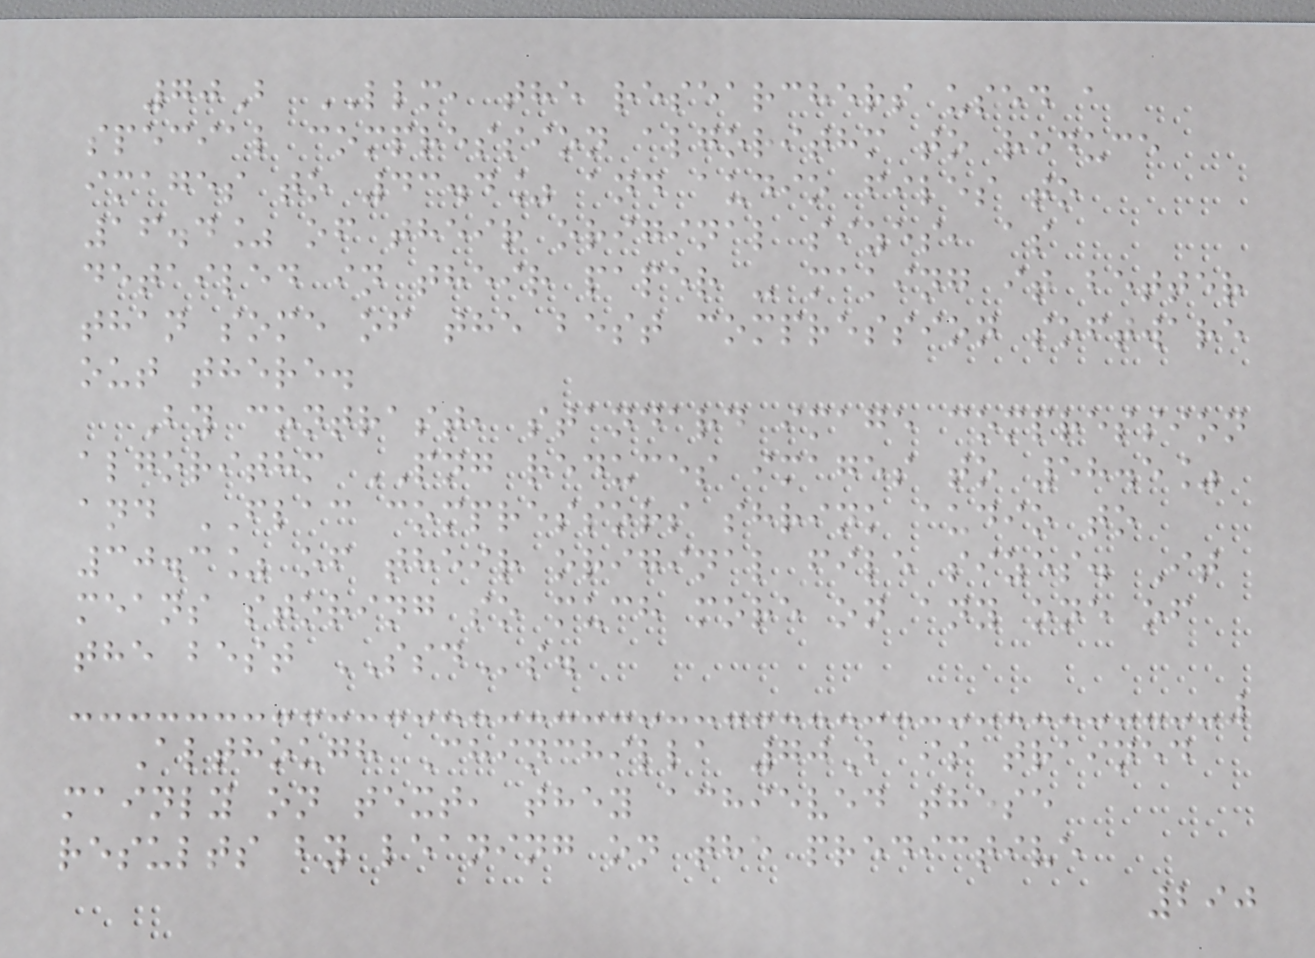70B LLM, the researchers used a
special compression algorithm to reduce
images to 43.4% and audio files to
16.4% of their original sizes, as
detailed in their paper - making it better
than some of the best compression software
out there.
By contrast, standard image compression
algorithm PNG reduces images to 58.5%
and FLAC compressors shrink audio to
30.3% of their original file sizes. It
means storing so much more on any one of
the best SSDs.
Although Chinchilla 70B is trained
mainly on text, they achieved these
results by leaning on the predictive
290
